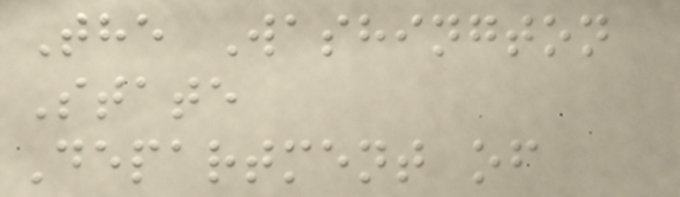The Washington
State
Department of
